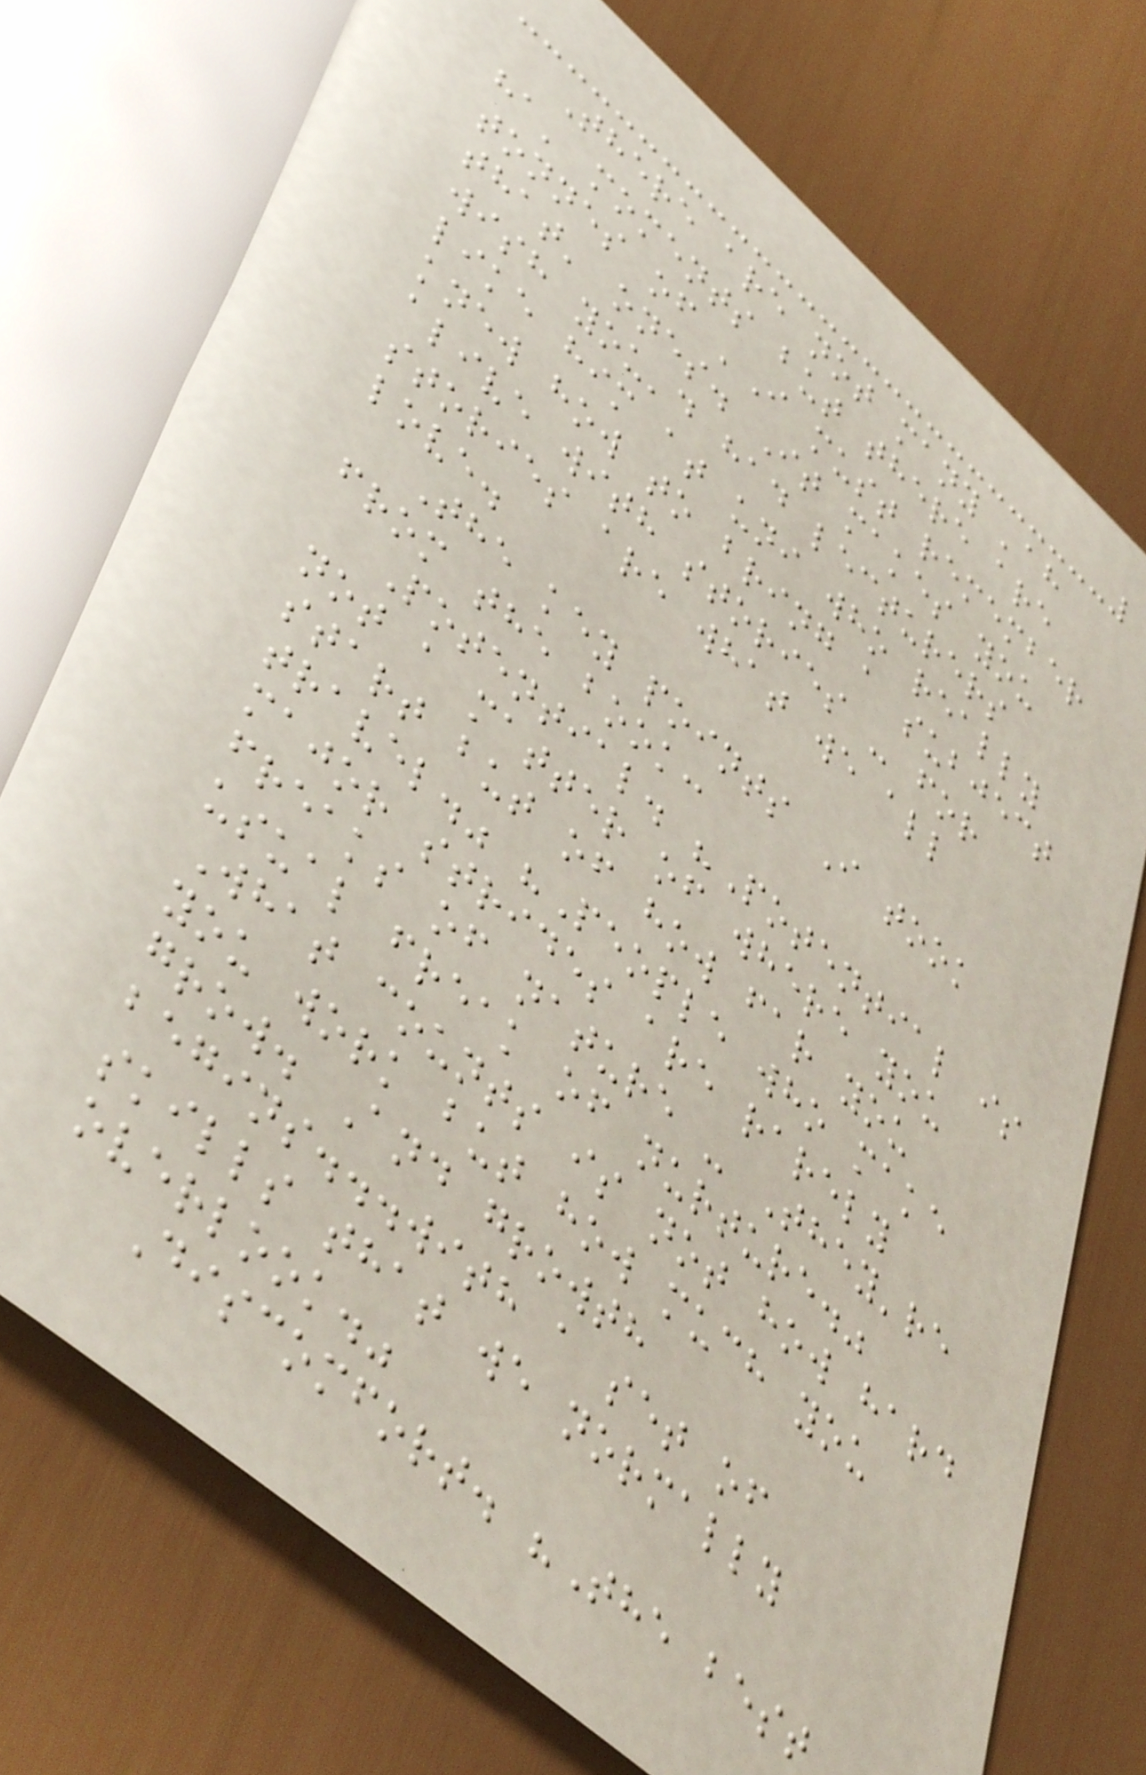There are not many 'ah
ha' moments but there are
tonnes of 'I must remember
that' ones. It makes you
wish you'd had lecturers
like him at uni who really
knew how to bring a subject
alive with stories - for
stories are what we all
love.
The key points I took
from the book:
Potential. "Potential is
not a matter of where you
start but of how far you
travel." "People who make
major strides are rarely
freaks of nature - They're
usual freak of nurture."
What counts is not how hard
you work but how much you
grow. And growth
begins...with a set of
skills that we normally
overlook."
Discomfort. "The best
